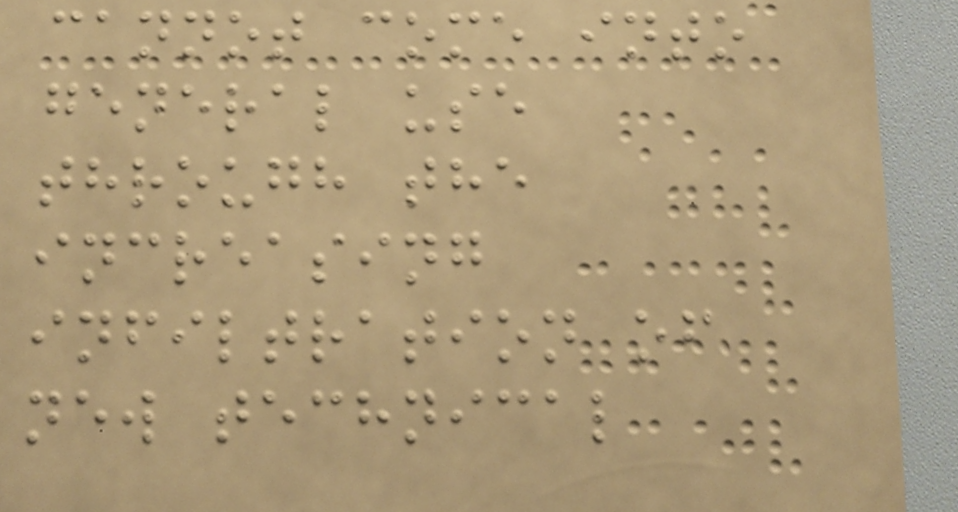cannot come into
general use
through the
increasing
infiltration of
new technical
